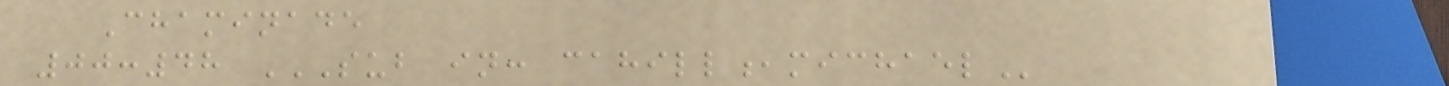Chaminade
00:48 SUB IN: CAHILL,MICHAEL
